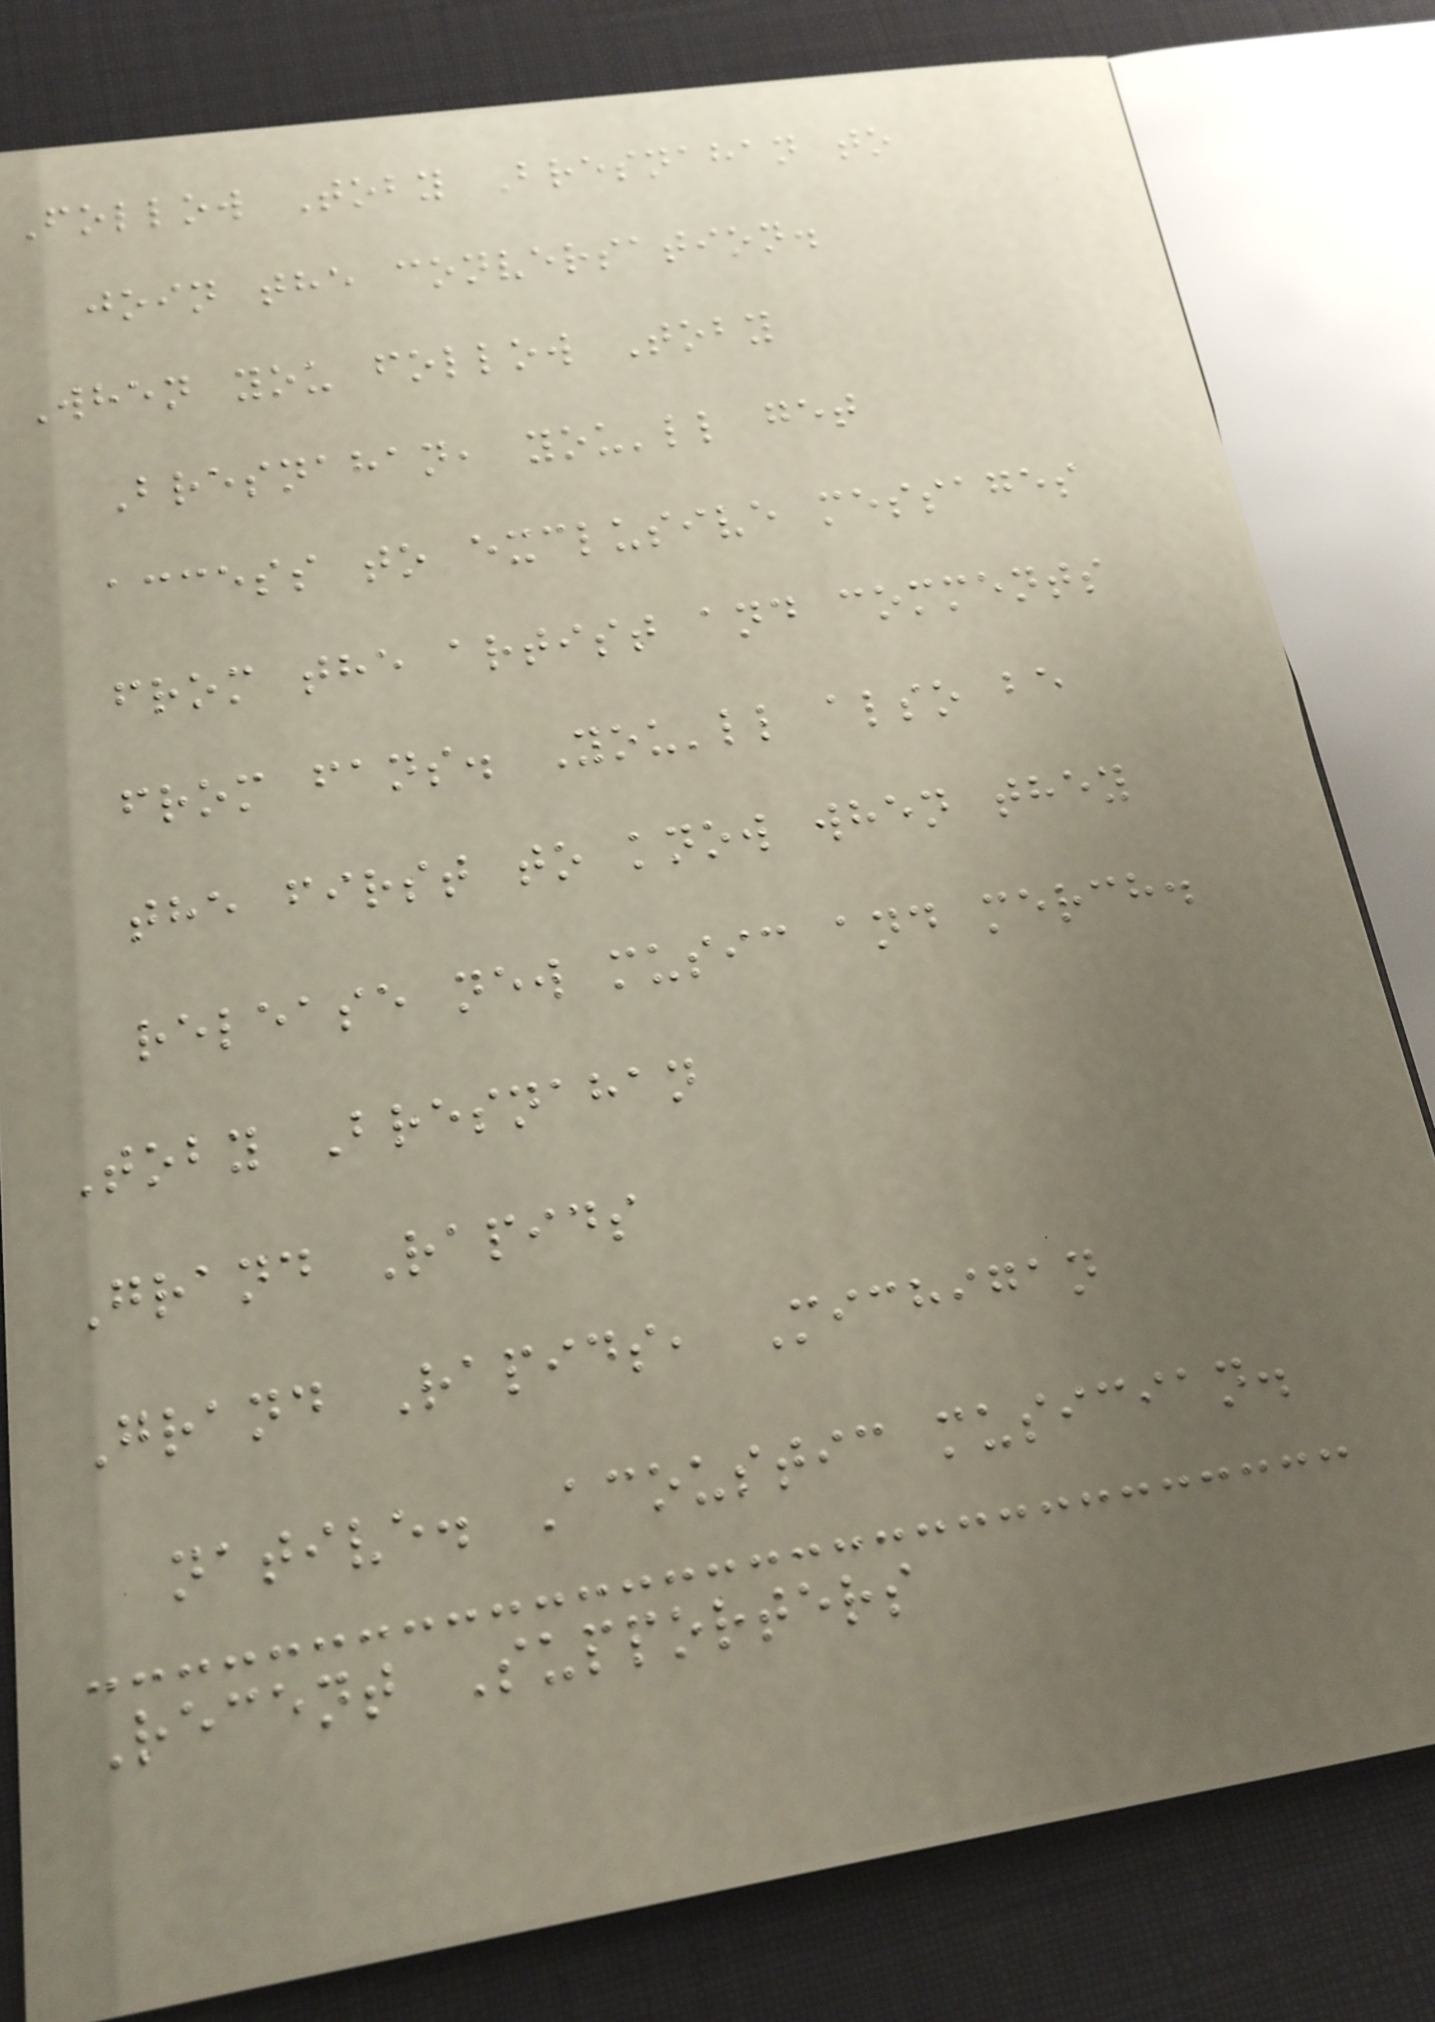Follow Toby Bresnahan to
join the conversation.
When you follow Toby
Bresnahan, you'll get
access to exclusive messages
from the artist and comments
from fans. You'll also be
the first to know when they
release new music and merch.
Toby Bresnahan
Grand Rapids
Grand Rapids, Michigan
native. Acoustic musician.
Recent Supporters
